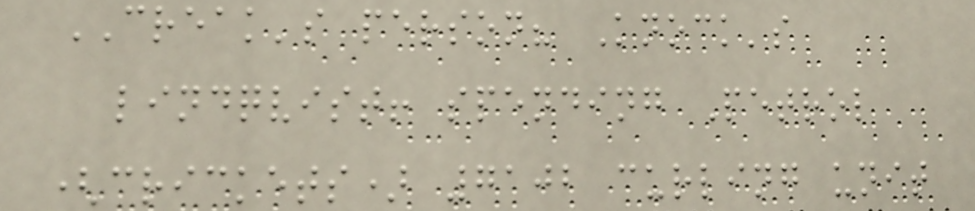CREAK's person? Knock's
lindqvist! spending Petrol
(crickets) 7102 curling unit
